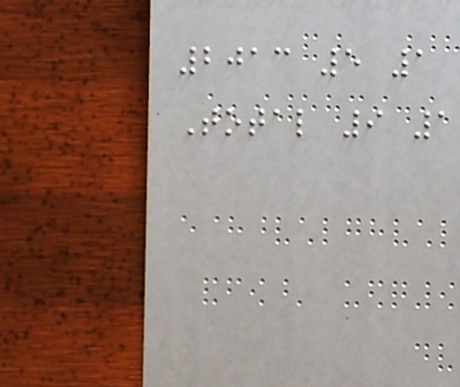2013 5 1
Total 9 1
